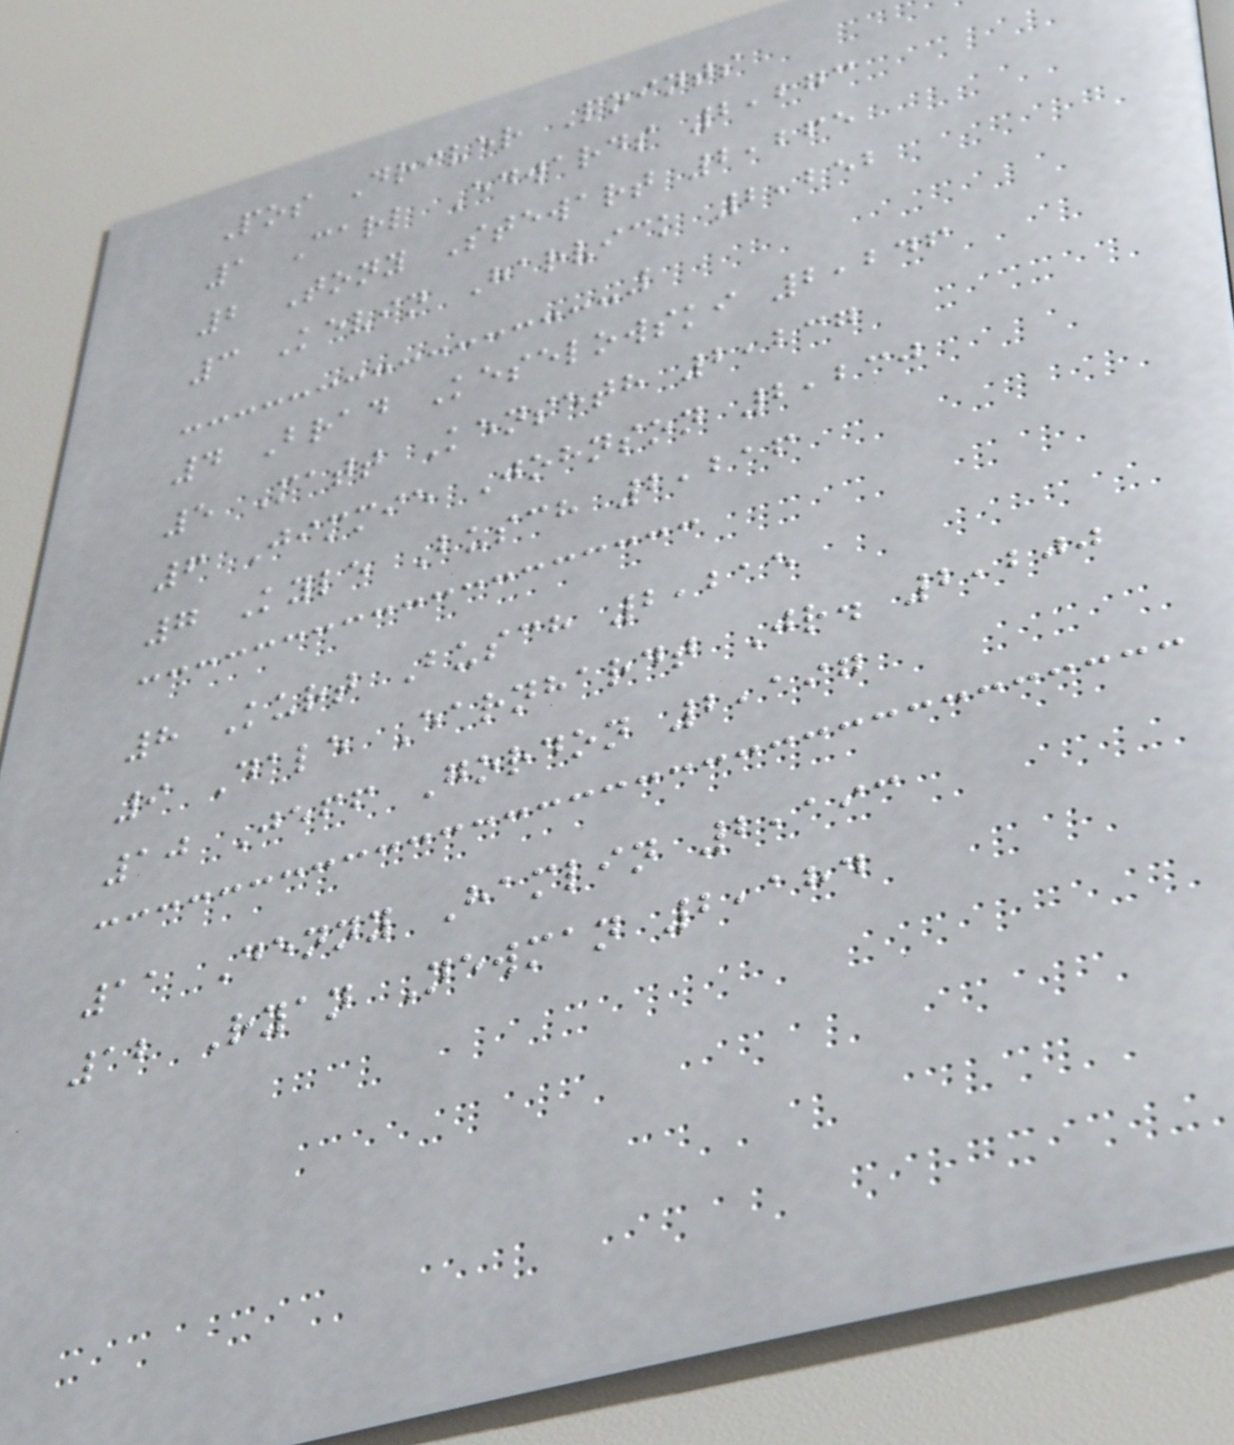Pos Driver Points
1 Carl Edwards 2,273
2 Tony Stewart 2,265
3 Kevin Harvick 2,252
4 Brad Keselowski 2,246
5 Matt Kenseth 2,237
6 Jimmie Johnson 2,230
7 Kyle Busch 2,216
8 Kurt Busch 2,215
9 Dale Earnhardt Jr. 2,200
10 Jeff Gordon 2,197
11 Denny Hamlin 2,193
12 Ryan Newman 2,184
